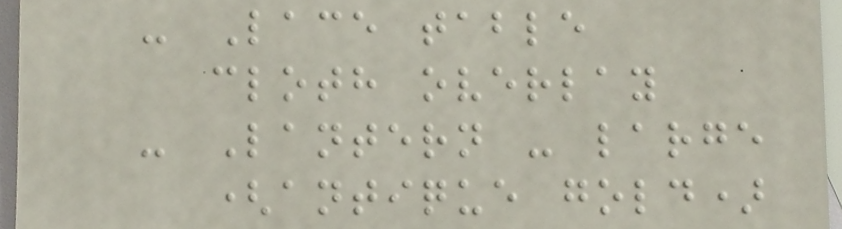- Lace table
cloth overlay
- Lantern - large
(antique gold)
